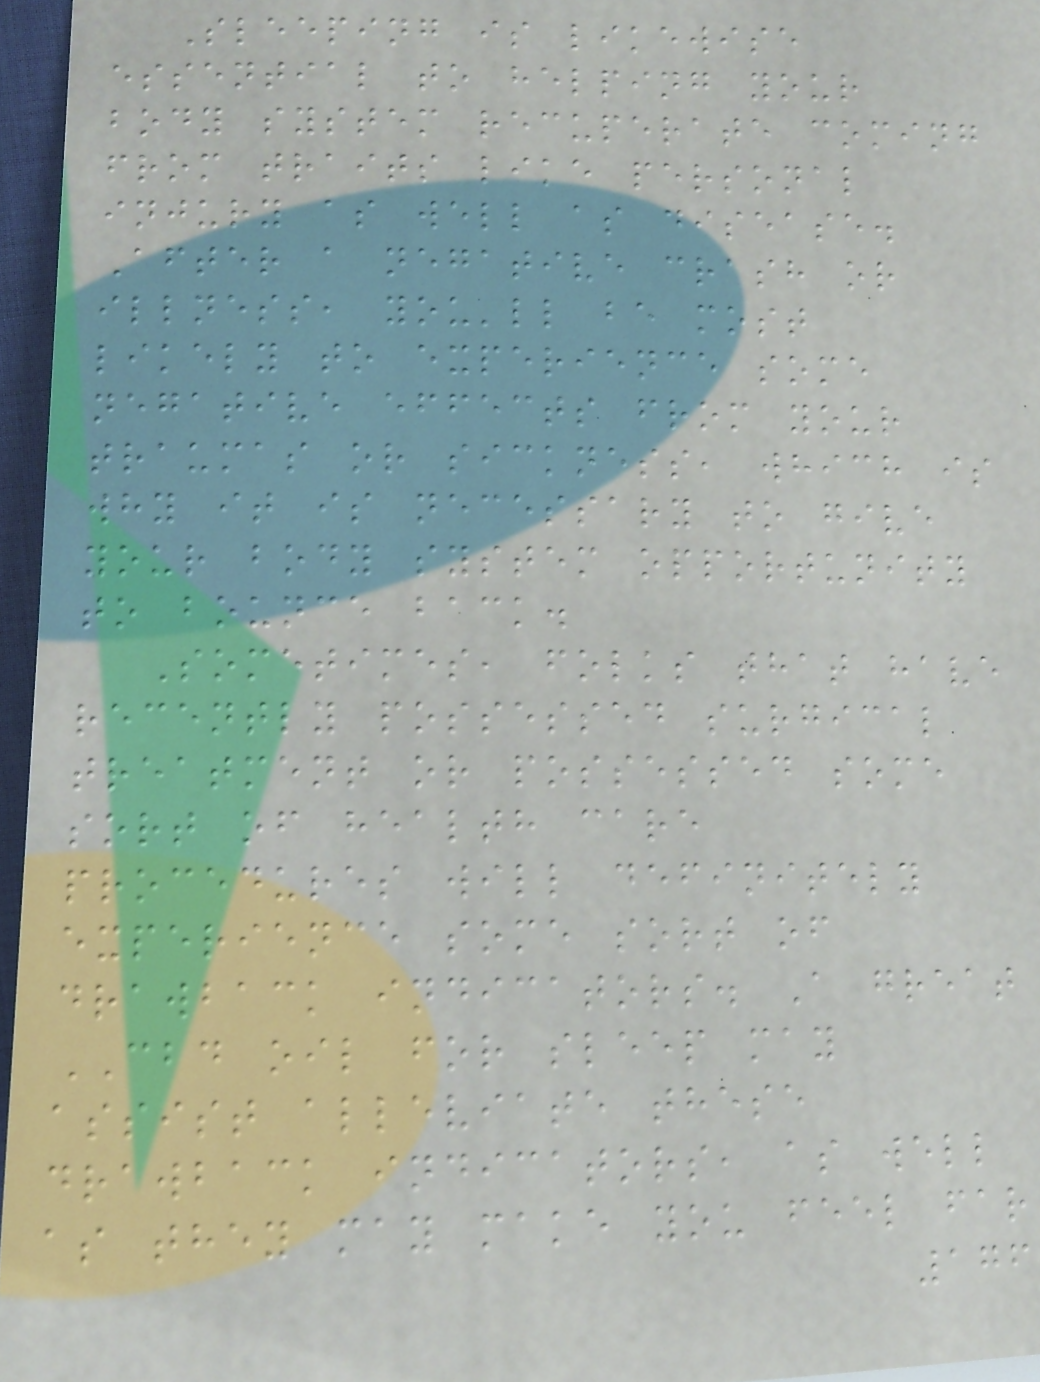Sleeping is likewise
essential to helping your
body system recuperate coming
from traits like personal
injury as well as disease.
After a negative crash or
illness, you'll be most
likely to experience some
negative effects from your
traumas or sickness, which is
why it is necessary to give
your body system opportunity
to bounce back.
Sometimes, folks that have
recently possessed surgical
treatment or possessed some
sort of health care
procedures will definitely
experience some sort of
drawback indicators. A great
CBD oil for sleep may
assist alleviate these
drawback indicators, as well
as they may make you feel far
176
